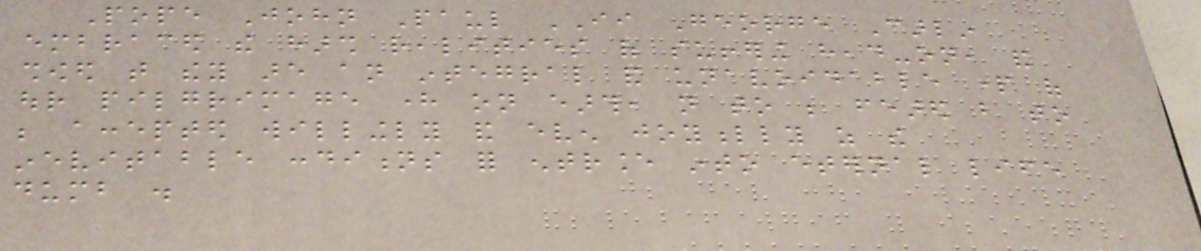Pope John Paul II George Carlin
embraced the harsh realities of suffering head-on, and
showed that they are an integral and unavoidable part of
our pilgrimage here on earth, not to be feared but to
be accepted willingly and even joyfully as the
inevitable conditions for entrance into eternal life
dumb .
